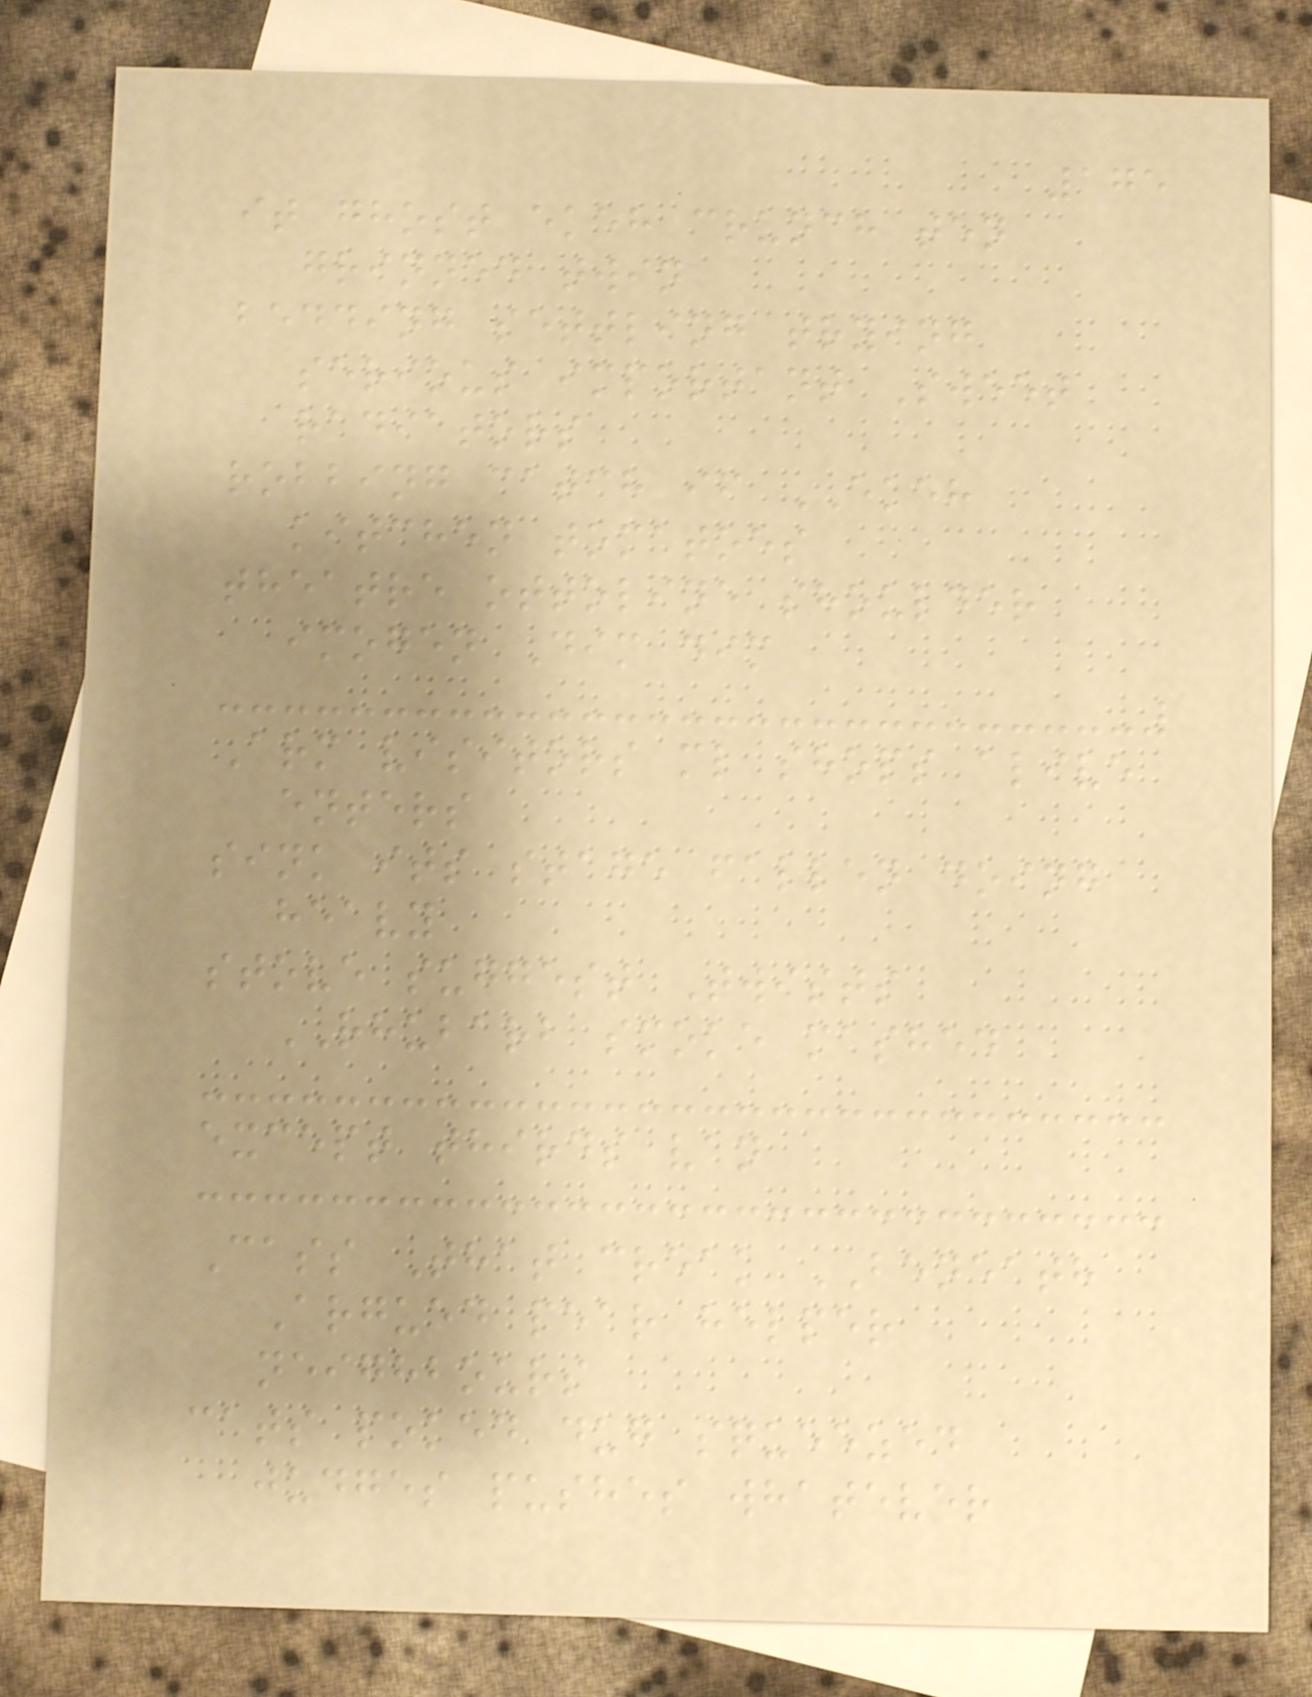175
it ghost ekeh crunch ten
grinned twin
bedding settling trying
serious important Sweet
radiators
robbing catch if EKEH
kitchen tomatoes
theatre ottoline shoulder
imogen Dim dim
Arm visitors ml shops alive
enters
sink its stage fallen doing
heavy
stove suggest Twists
RHUBARB smoke mashed
except thirds van
Cass That creak BENEATH
Argued pear helper
neighbours
cats poked dug squeezed
judges pushes whatever
